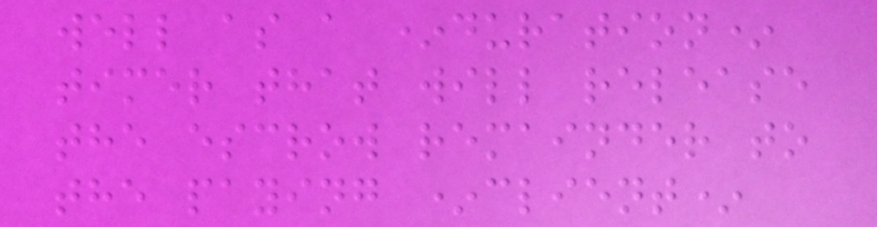well as a *duration*
timer that will release
the escrow remainder to
the paying *client*
